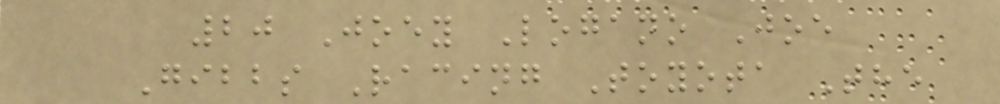20 Joey Logano Joe
Gibbs Racing Toyota The
